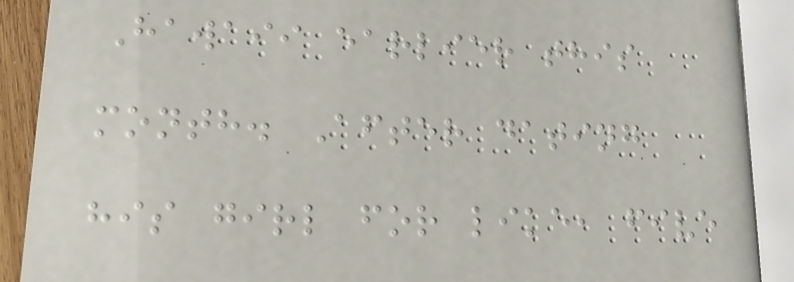Hawaii earlier this
month. After dating
his girl for like, five
